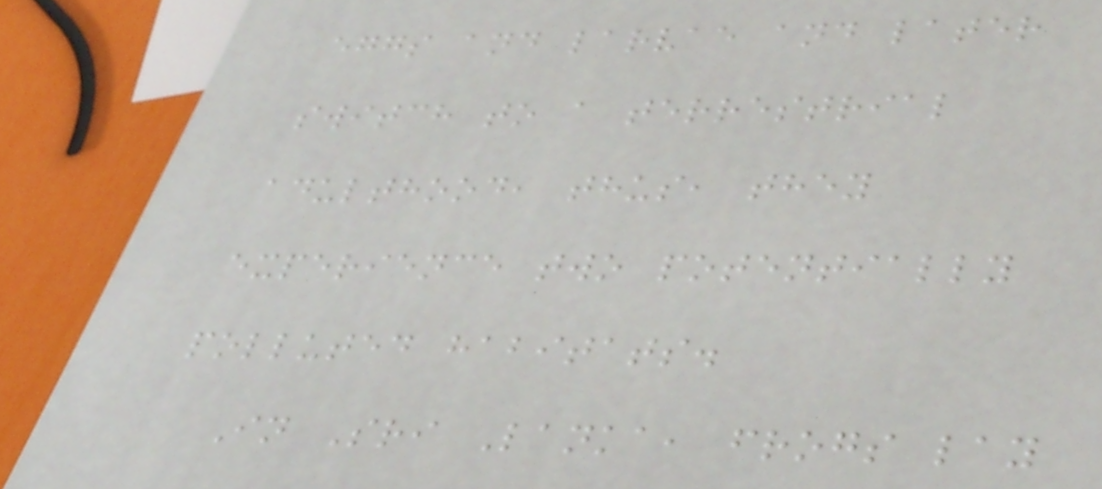eggs and larvae and later
switch to a terrestrial
adulthood, thus, they
experience two potentially
polluted habitats.
In Sri Lanka, frogs lay
